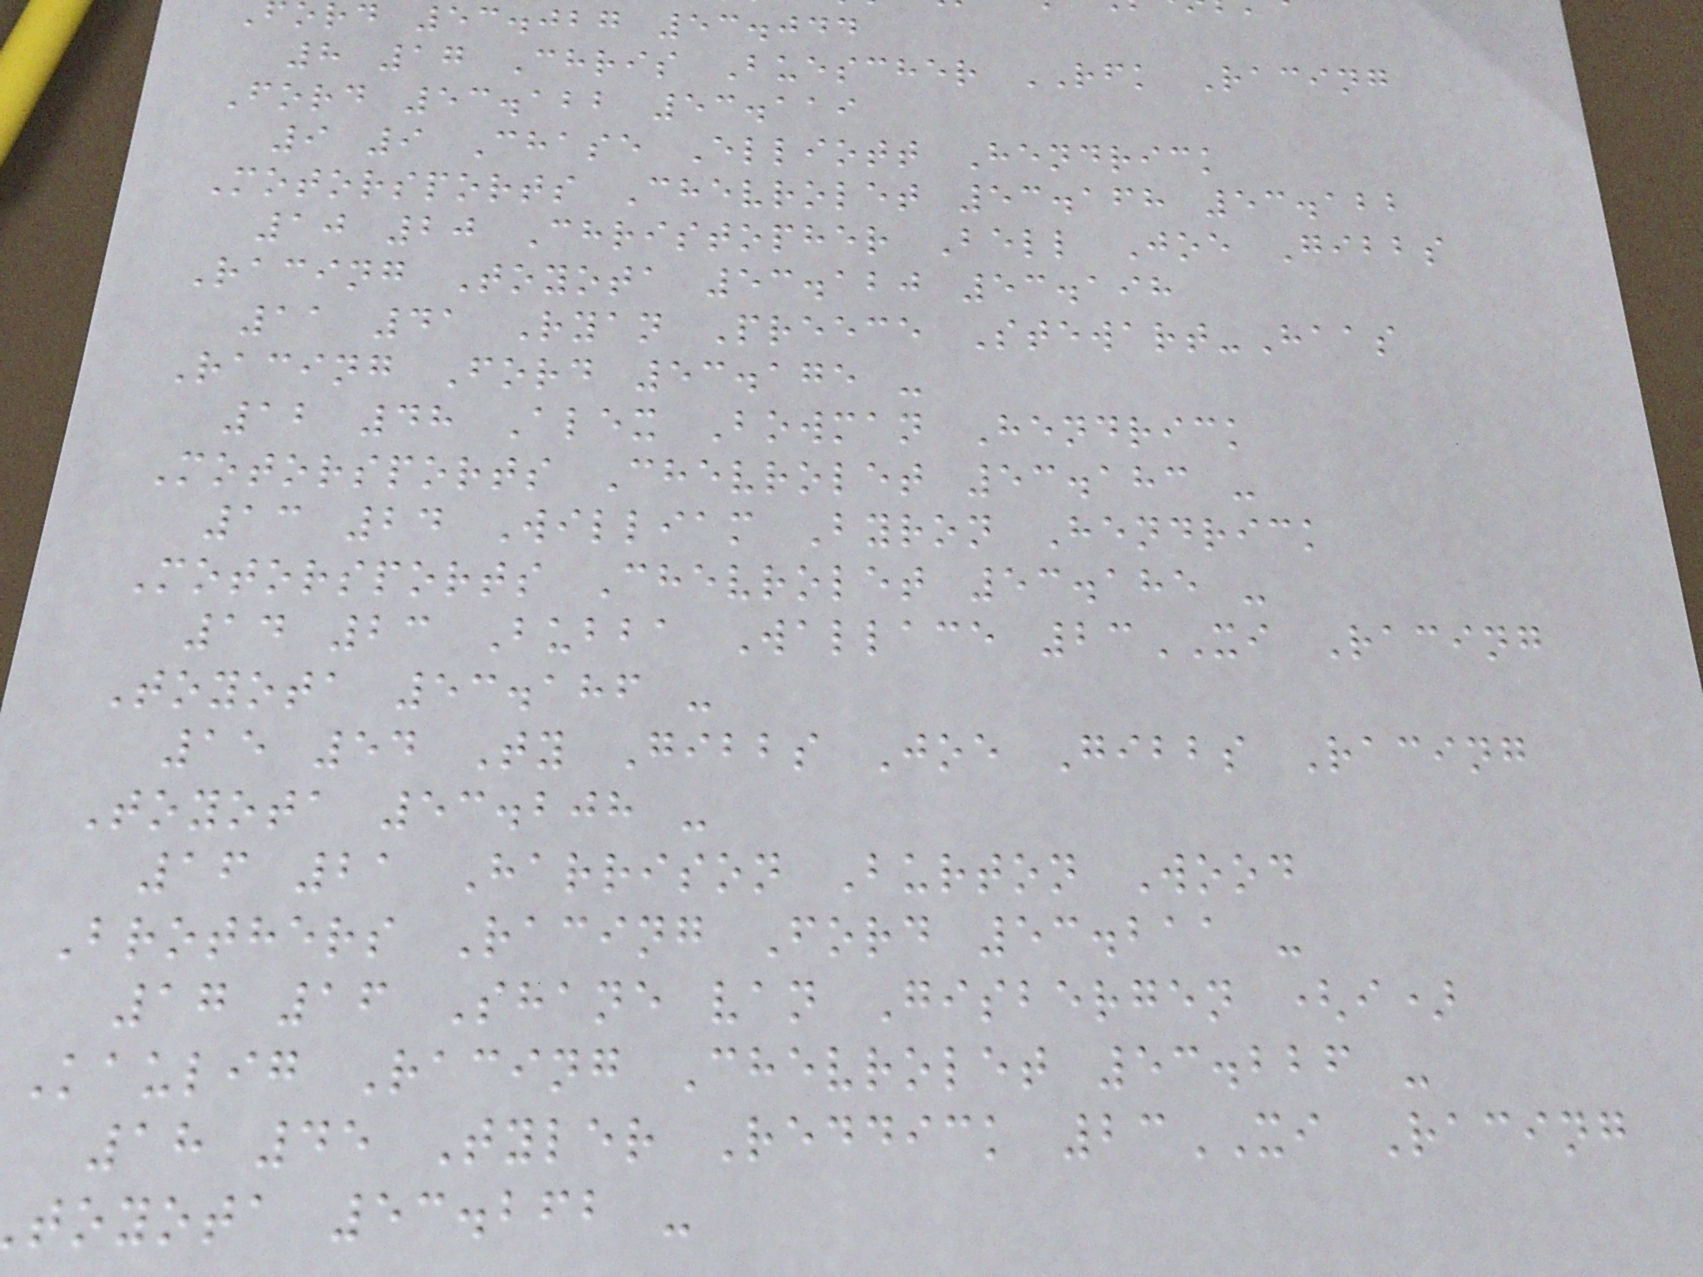rd 53.027 53.044
8 17 Chris Buescher RFK Racing
Ford 53.122 53.119
9 9 Chase Elliott Hendrick
Motorsports Chevrolet 53.168 53.122
10 20 Christopher Bell Joe Gibbs
Racing Toyota 53.120 53.198
11 41 Ryan Preece Stewart-Haas
Racing Ford 53.175 -
12 48 Alex Bowman Hendrick
Motorsports Chevrolet 53.183 -
13 24 William Byron Hendrick
Motorsports Chevrolet 53.185 -
14 23 Bubba Wallace 23XI Racing
Toyota 53.186 -
15 54 Ty Gibbs Joe Gibbs Racing
Toyota 53.208 -
16 21 Harrison Burton Wood
Brothers Racing Ford 53.211 -
17 16 Shane van Gisbergen (i)
Kaulig Racing Chevrolet 53.226 -
18 45 Tyler Reddick 23XI Racing
toyota 53.262 -
